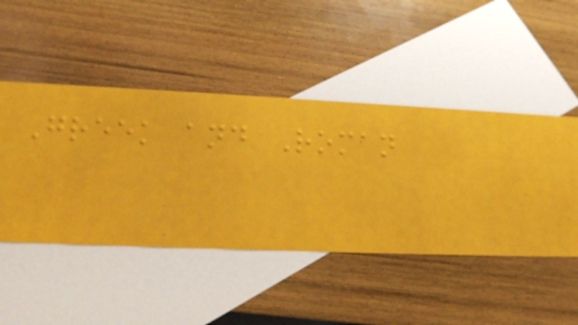Greek and Roman
